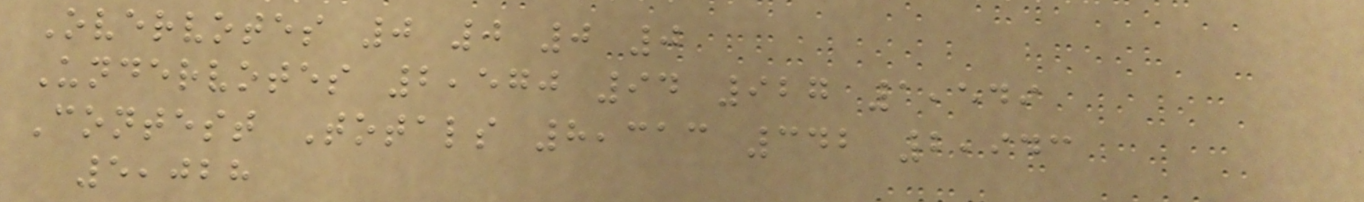Overvotes 0 0 0 0
Undervotes 2,570 94 927 1,549
Contest Totals 8,313 342 2,943
5,028
